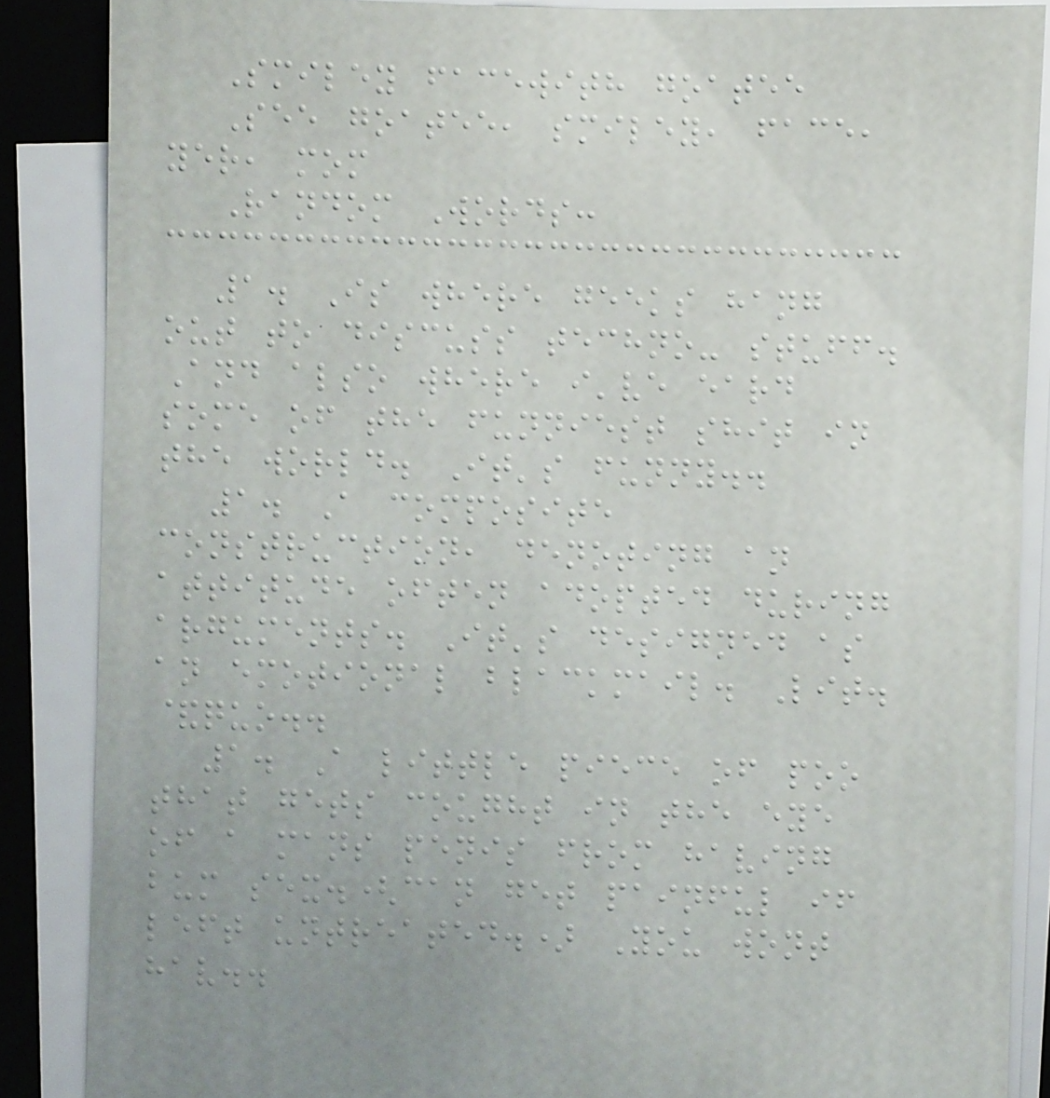Smiley facewith goatee
See goatee, smiley, face,
yer, mom
Random Words:
1. Is where geeks hang
out to discuss techno- stuff.
And also where i've eard
some of the funniest shit in
the world. It's funny..
1. A composite
construction, denoting an
attitude often adopted during
arguments. It's designed as
an emotional blackmail. Lit.
&quo..
1. A little piece of poo
that gets cought in the eye
of a mans penis from having
bum sex.(can get painful if
left untreated.) You wont
hav..
